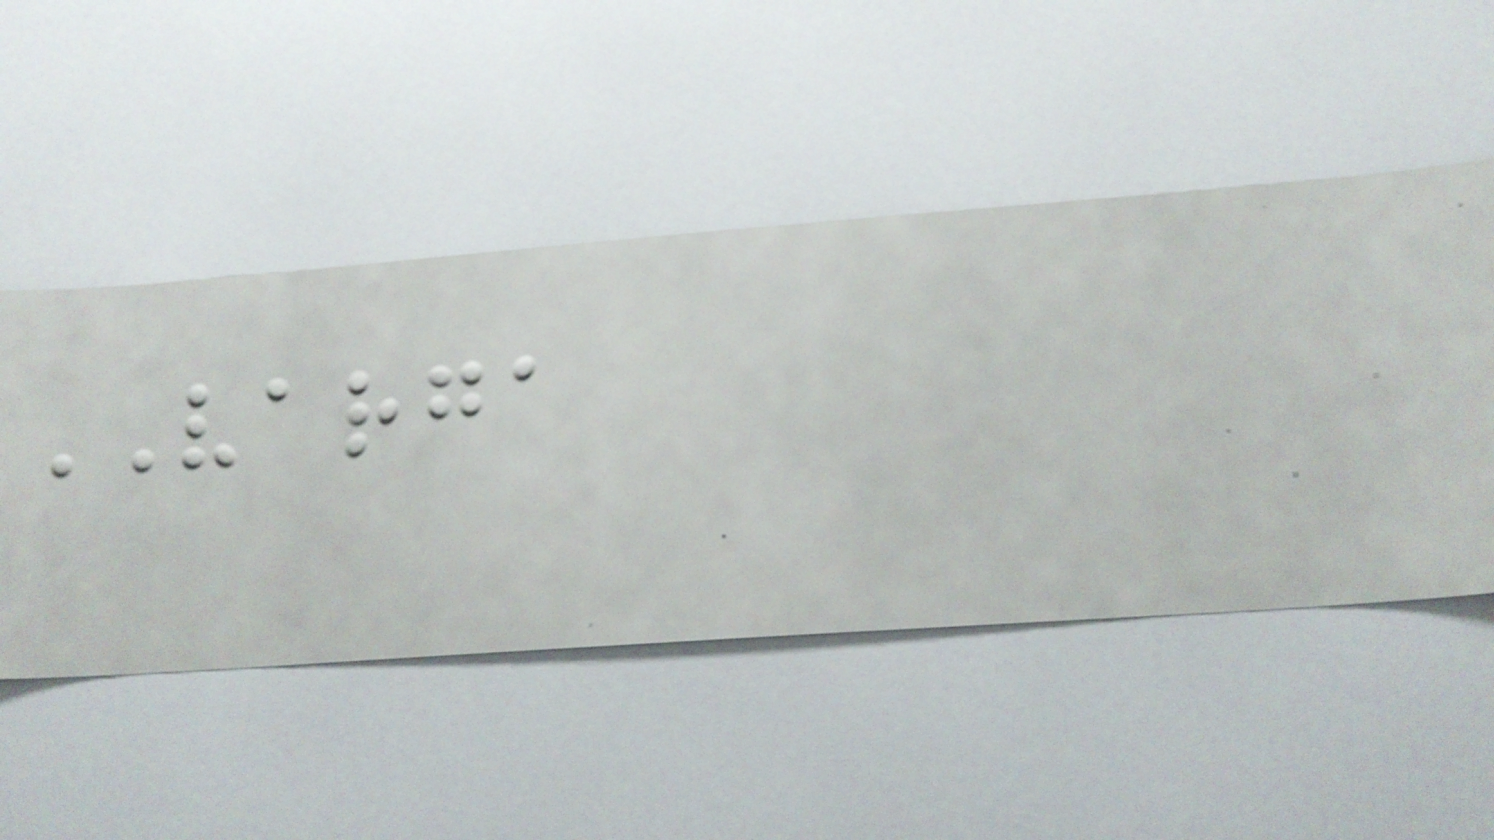VARGA
